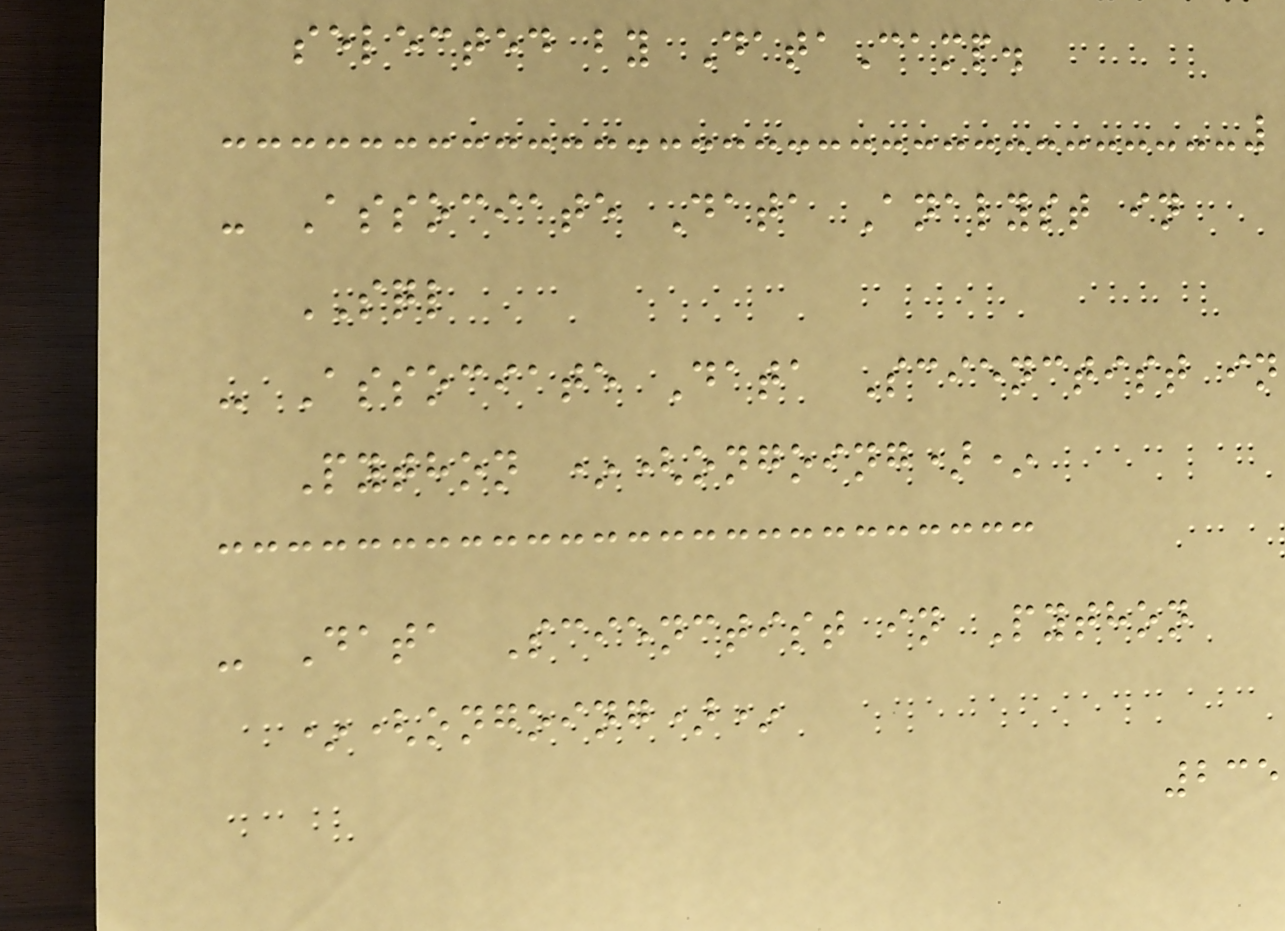selected by DataCamp.
- Associate Data Analyst in
SQL
- Associate Data Scienctist in
Python *(ongoing)*
- Data Scienctist in Python
*(ongoing)*
235
